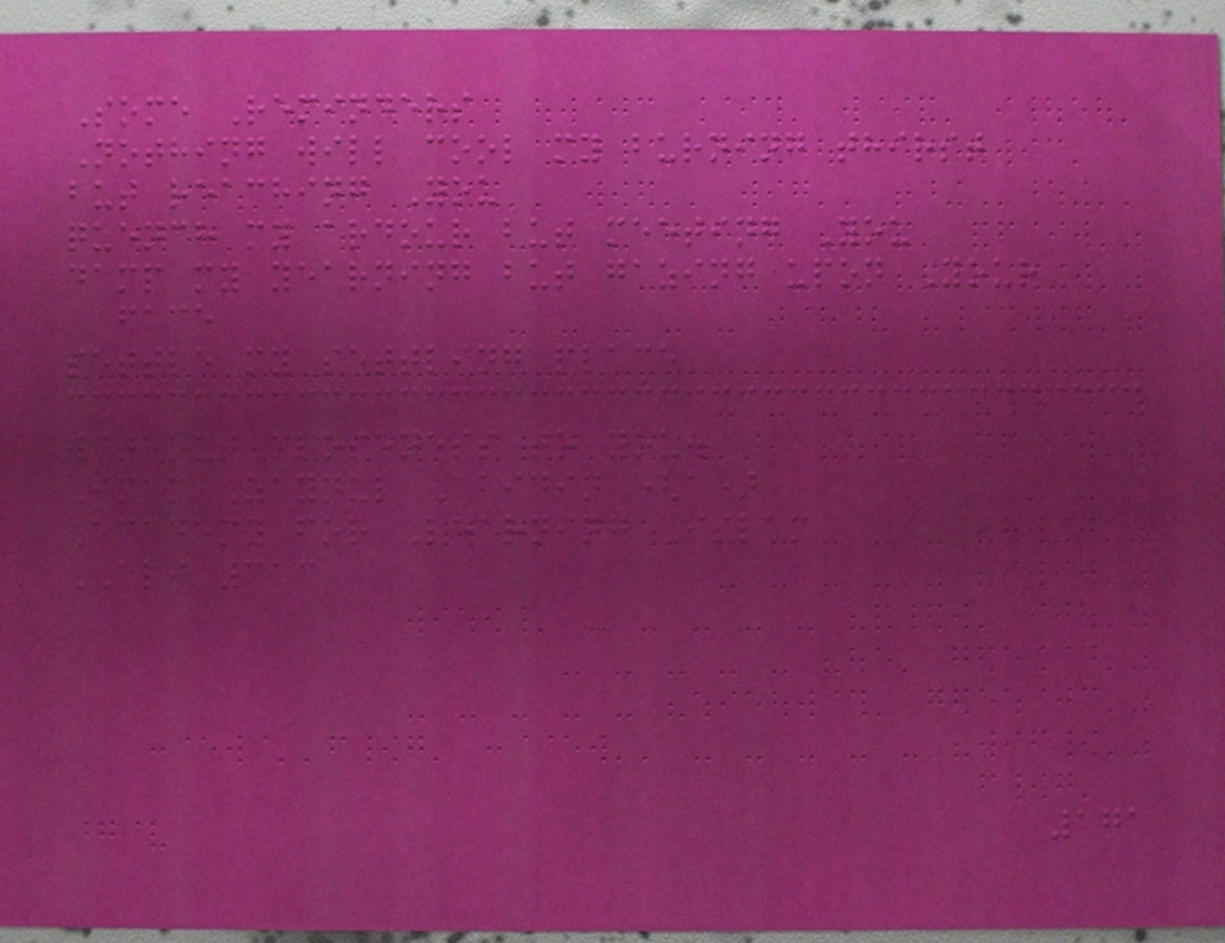Some Reminders
Nothing will cool my burning thirst
but reaching You
quench my ardour but meeting You
damp my yearning but gazing upon Your
face
settle my settling place
without closeness to you.
Imam Zaynul Abidin (a)
Academy for Learning Islam
ALI 313
171
